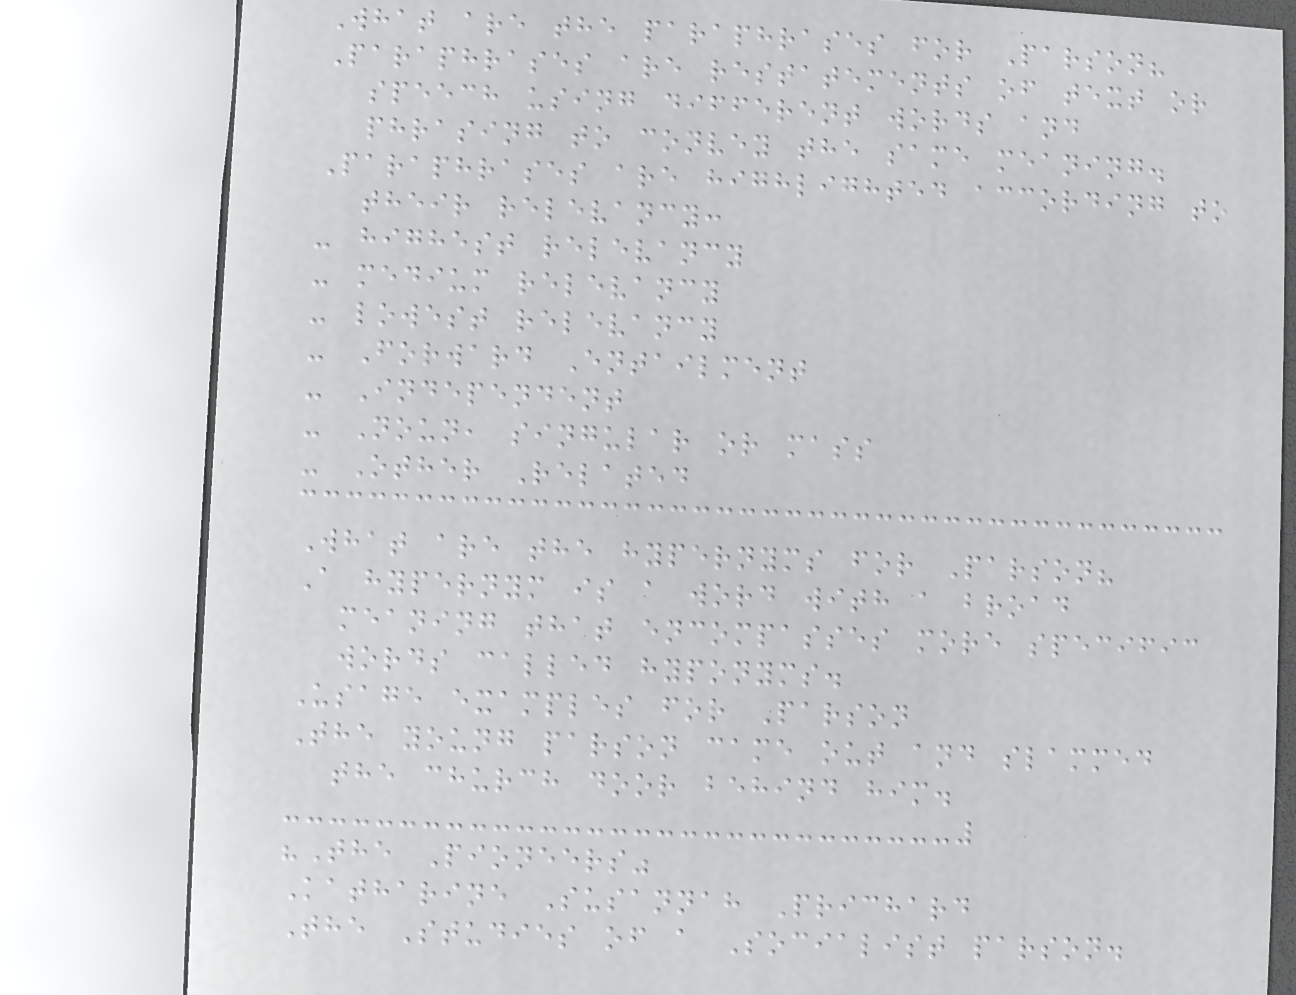What are the paraphrases for Parson?
Paraphrases are restatements of text or
speech using different words and
phrasing to convey the same meaning.
Paraphrases are highlighted according to
their relevancy:
- highest relevancy
- medium relevancy
- lowest relevancy
- Forward Entailment
- Independent
- Noun, singular or mass
- Other Related
What are the hypernyms for Parson?
A hypernym is a word with a broad
meaning that encompasses more specific
words called hyponyms.
Usage examples for Parson
The young parson came out and slammed
the church door behind him.
"The Pioneers"
Katharine Susannah Prichard
The Studies of a Socialist parson.
